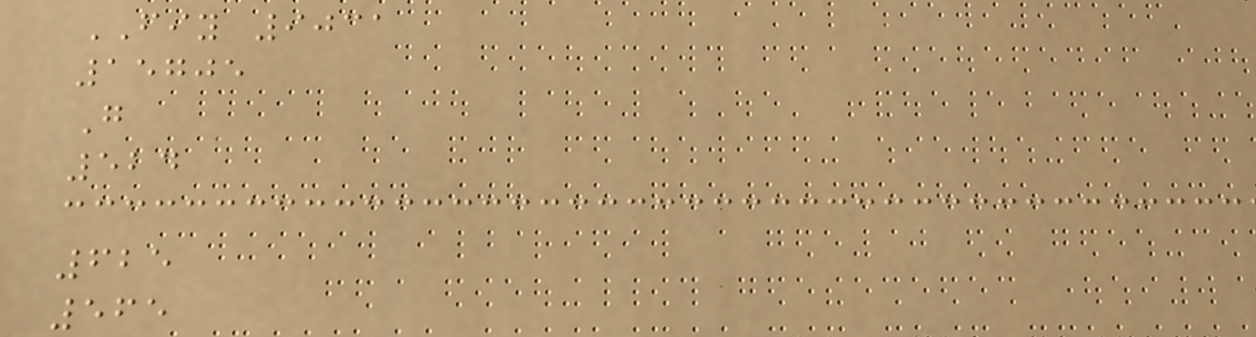FIY 9031
15705
G
524
625
565
